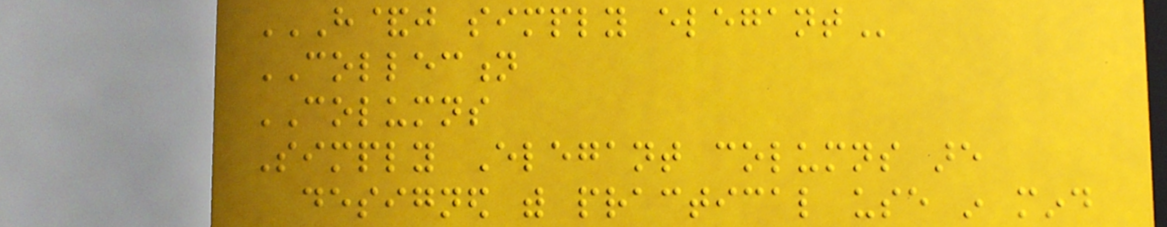H&J SIMPLY ELEGANT
COLLECTION
COLUMNS
Simply Elegant columns are
designed with practical use in mind
